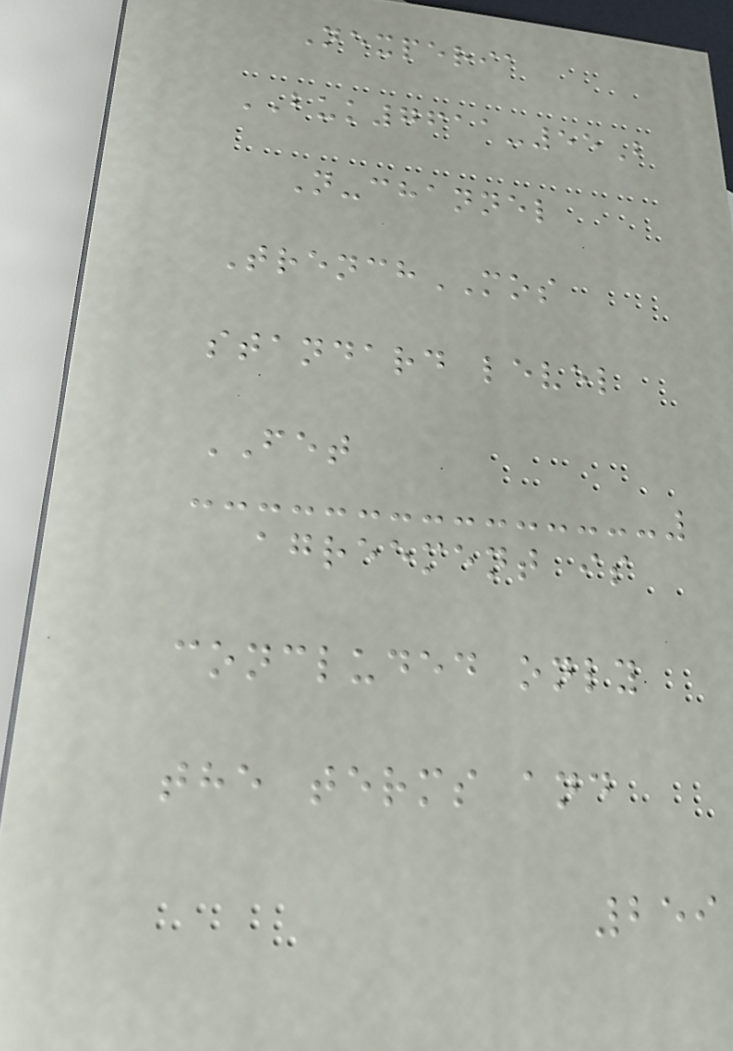Nexperia
BUK7611-55B
N-channel
TrenchMOS
standard level
FET
agreement is
concluded only
the terms and
259
